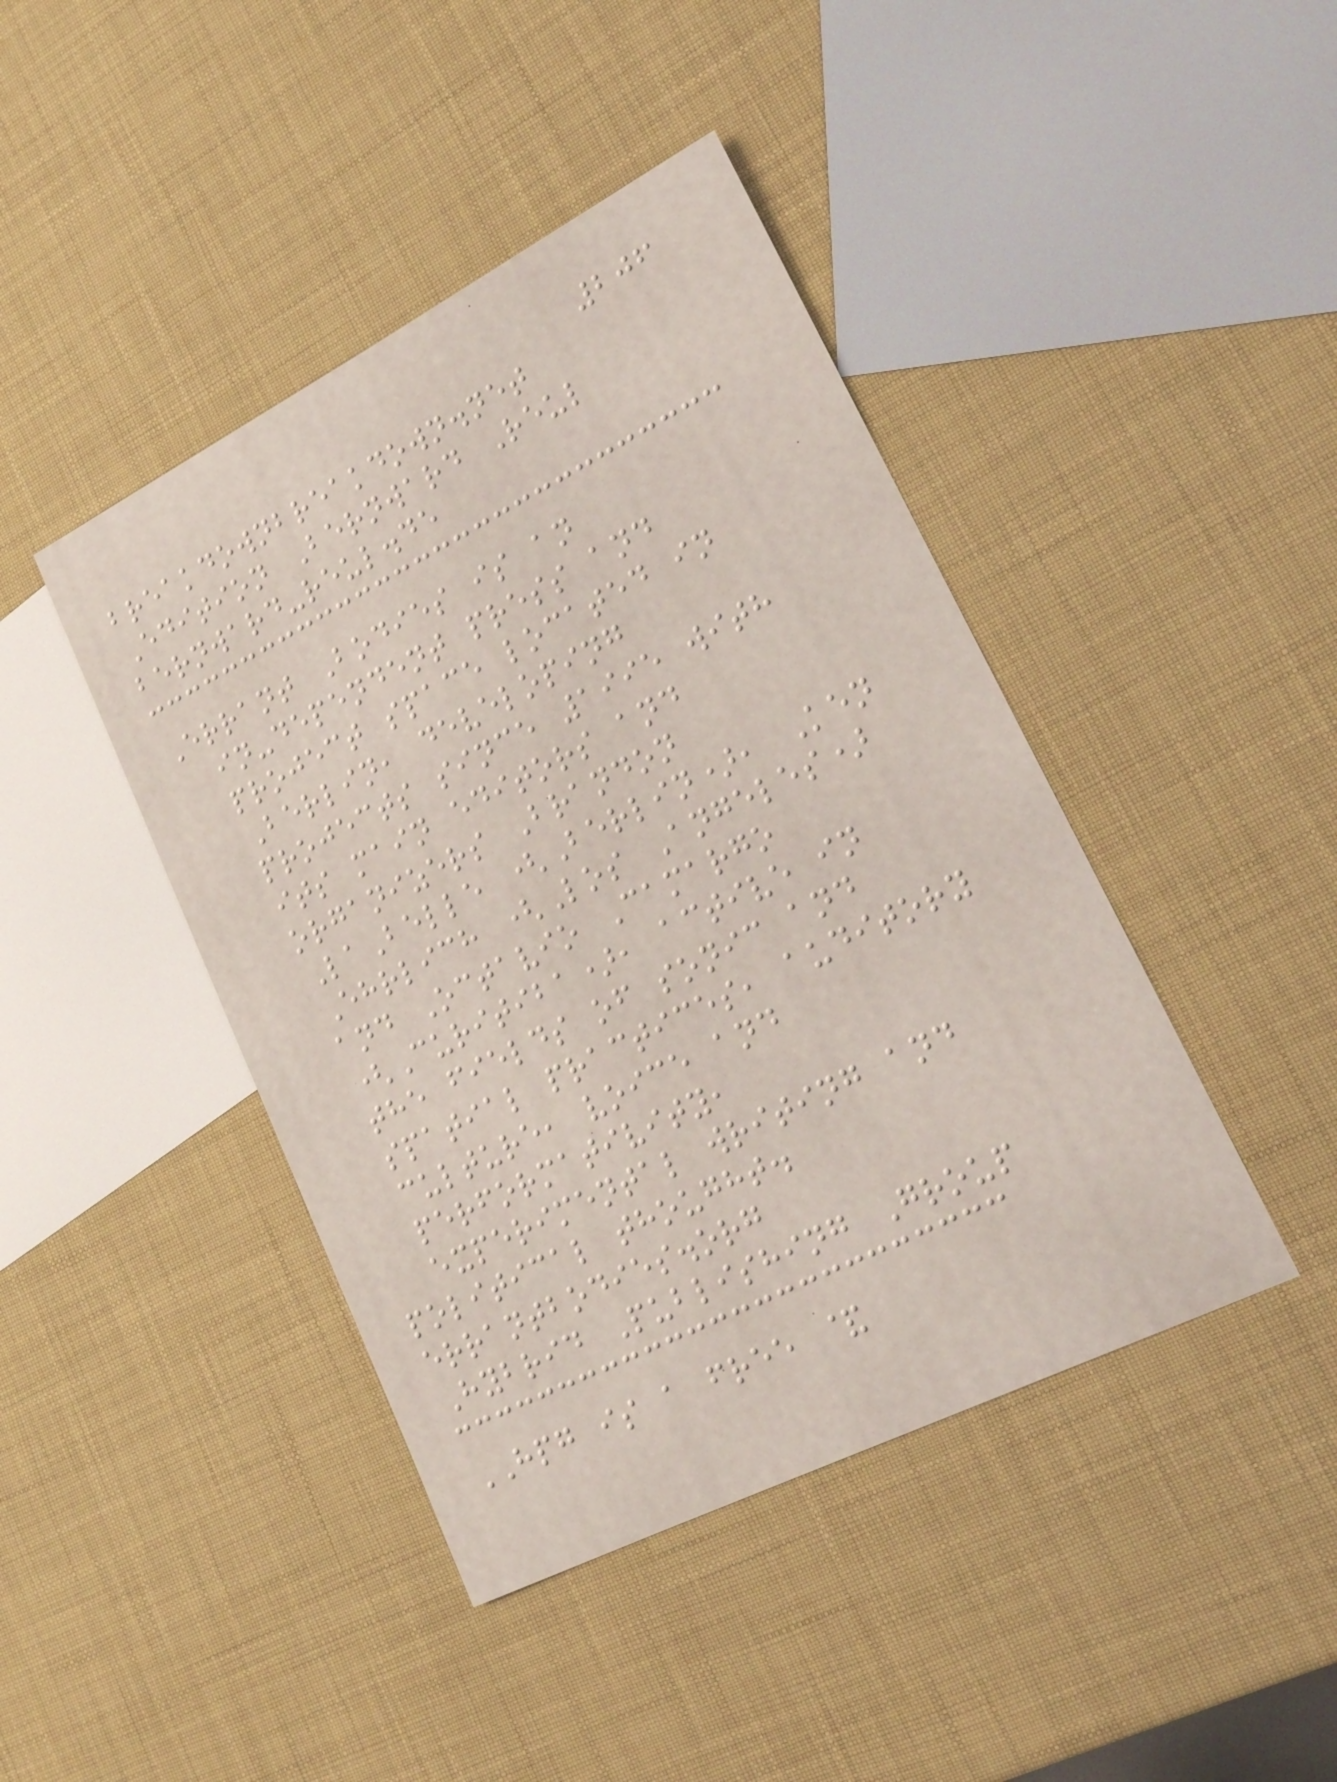206
breakdownbreakdown.net
Edition Bernward Reul
bernward-reul.de
Errant Bodies is an
in-dependent press and
project space located in
Berlin, developing
projects since 1995 with
its main editors and
organizers Brandon
LaBelle (Berlin), Ken
Ehrlich (Los Angeles)
and Octavio Camargo
(Curitiba), active in
the fields of sonic and
spatial practices, auditory
culture, voice and
performativity,
experimental writing and
political thought.
errantbodies.org
Hybrid Publishing Group
HPG is a free &
